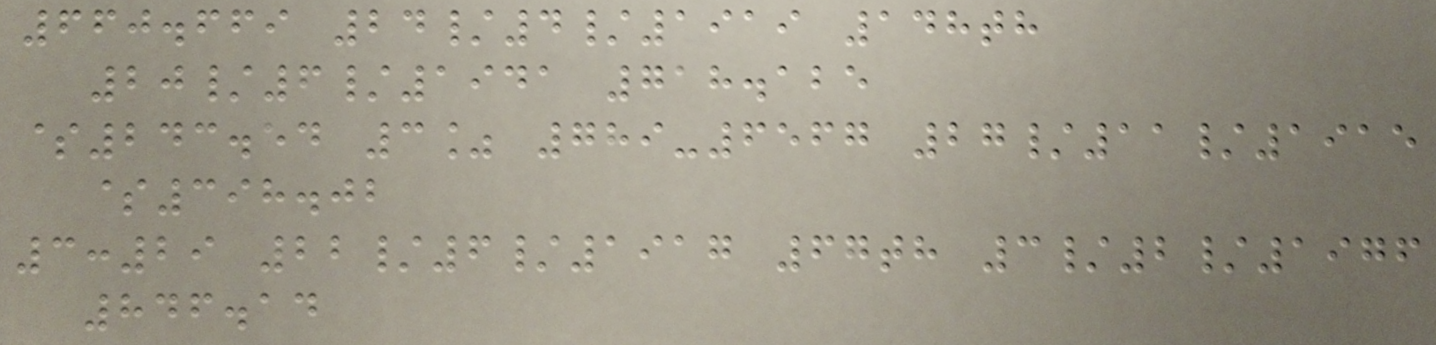660.669 24/4/1919 148th
20/6/1941 718.125
$243.54 3% 789-6567 27/11/1915
$398.02
3:29 22/6/1917 67th 3/2/1976
846.14
